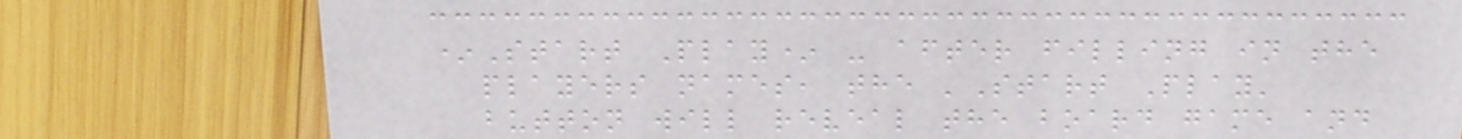*Start Play* - after filling in the
players names, the 'Start Play'
button will reveal the board game and
